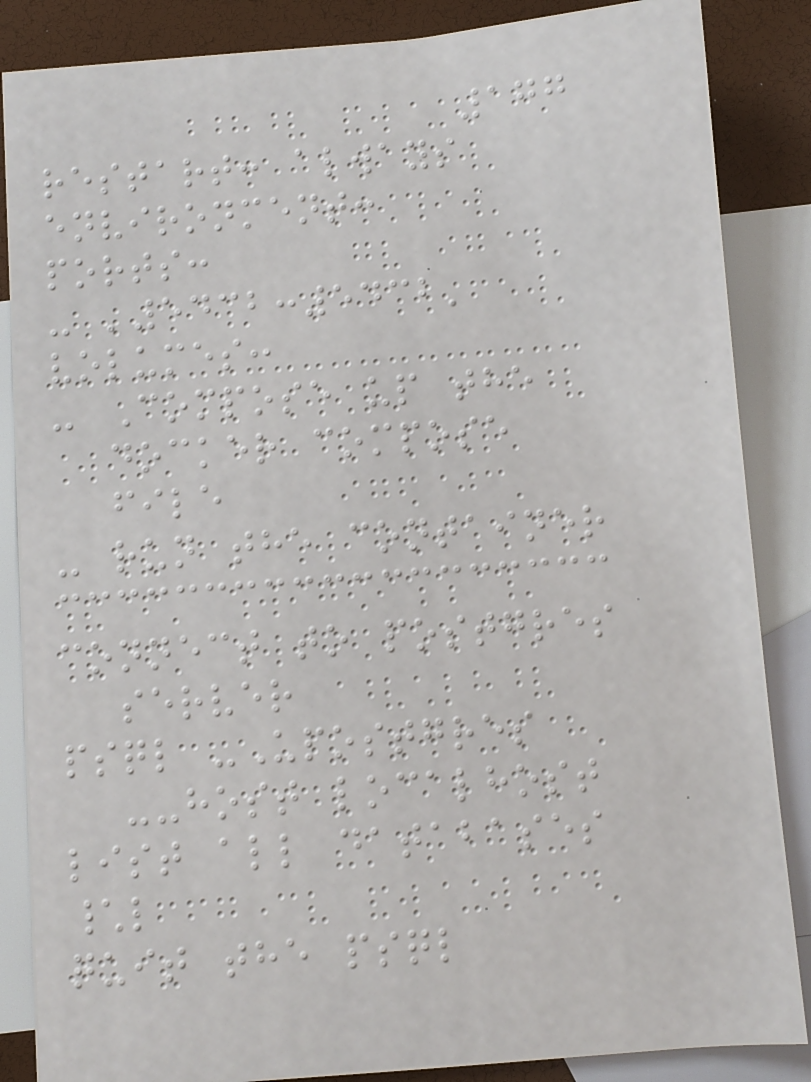177
restart: always
environment:
ports:
- '5432:5432'
volumes:
- Compose up the
docker compose
file
- run the container
connect to postgres
server
psql -Upostgres
--host localhost
list all databases
\l
quit the psql
